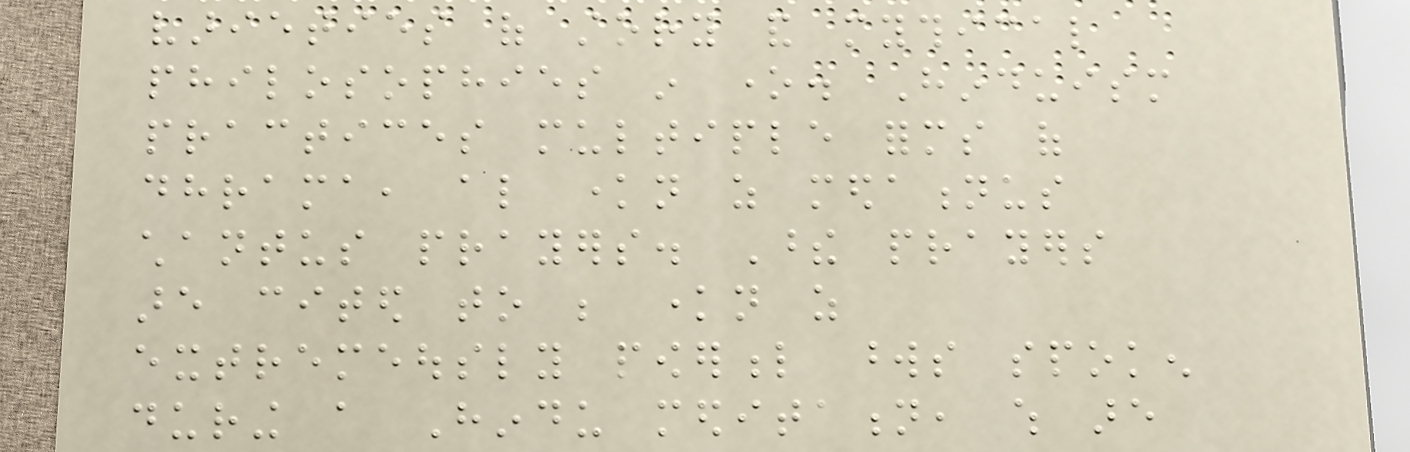varieties of story and mythical
philosophies in one. Hinduism
practices multiple forms of
dhrama, also known as medationus
chantus prayers. These prayers
are cited to be known as
extremeously powerful words spoken
during a Hindu meditation, which are
